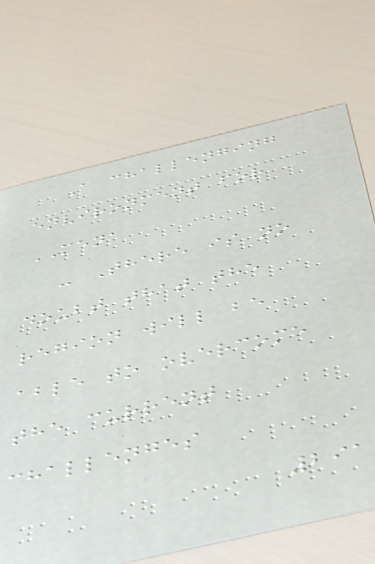A challenging
environment for
MENA
- There is no
doubt that the
region will be
able to overcome
the current
challenges
291
